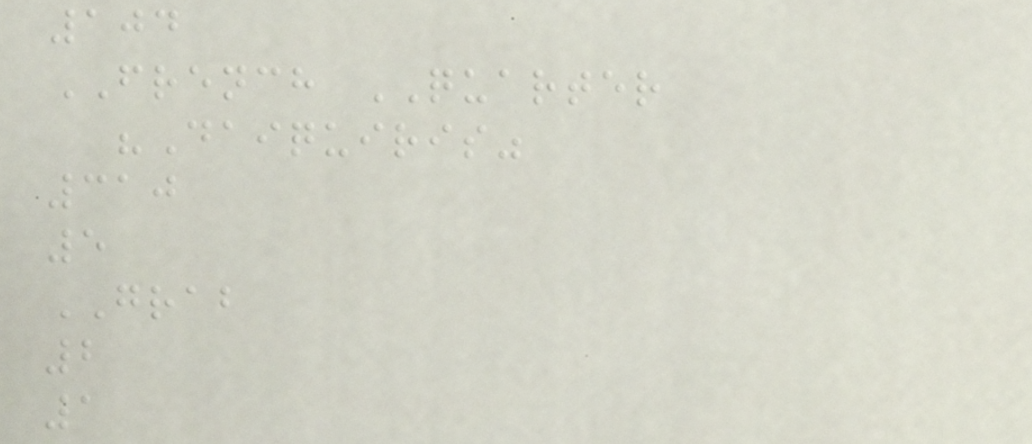104
FRENCH QUARTER
"Daiquiris"
310
5
GRAB
2
1
